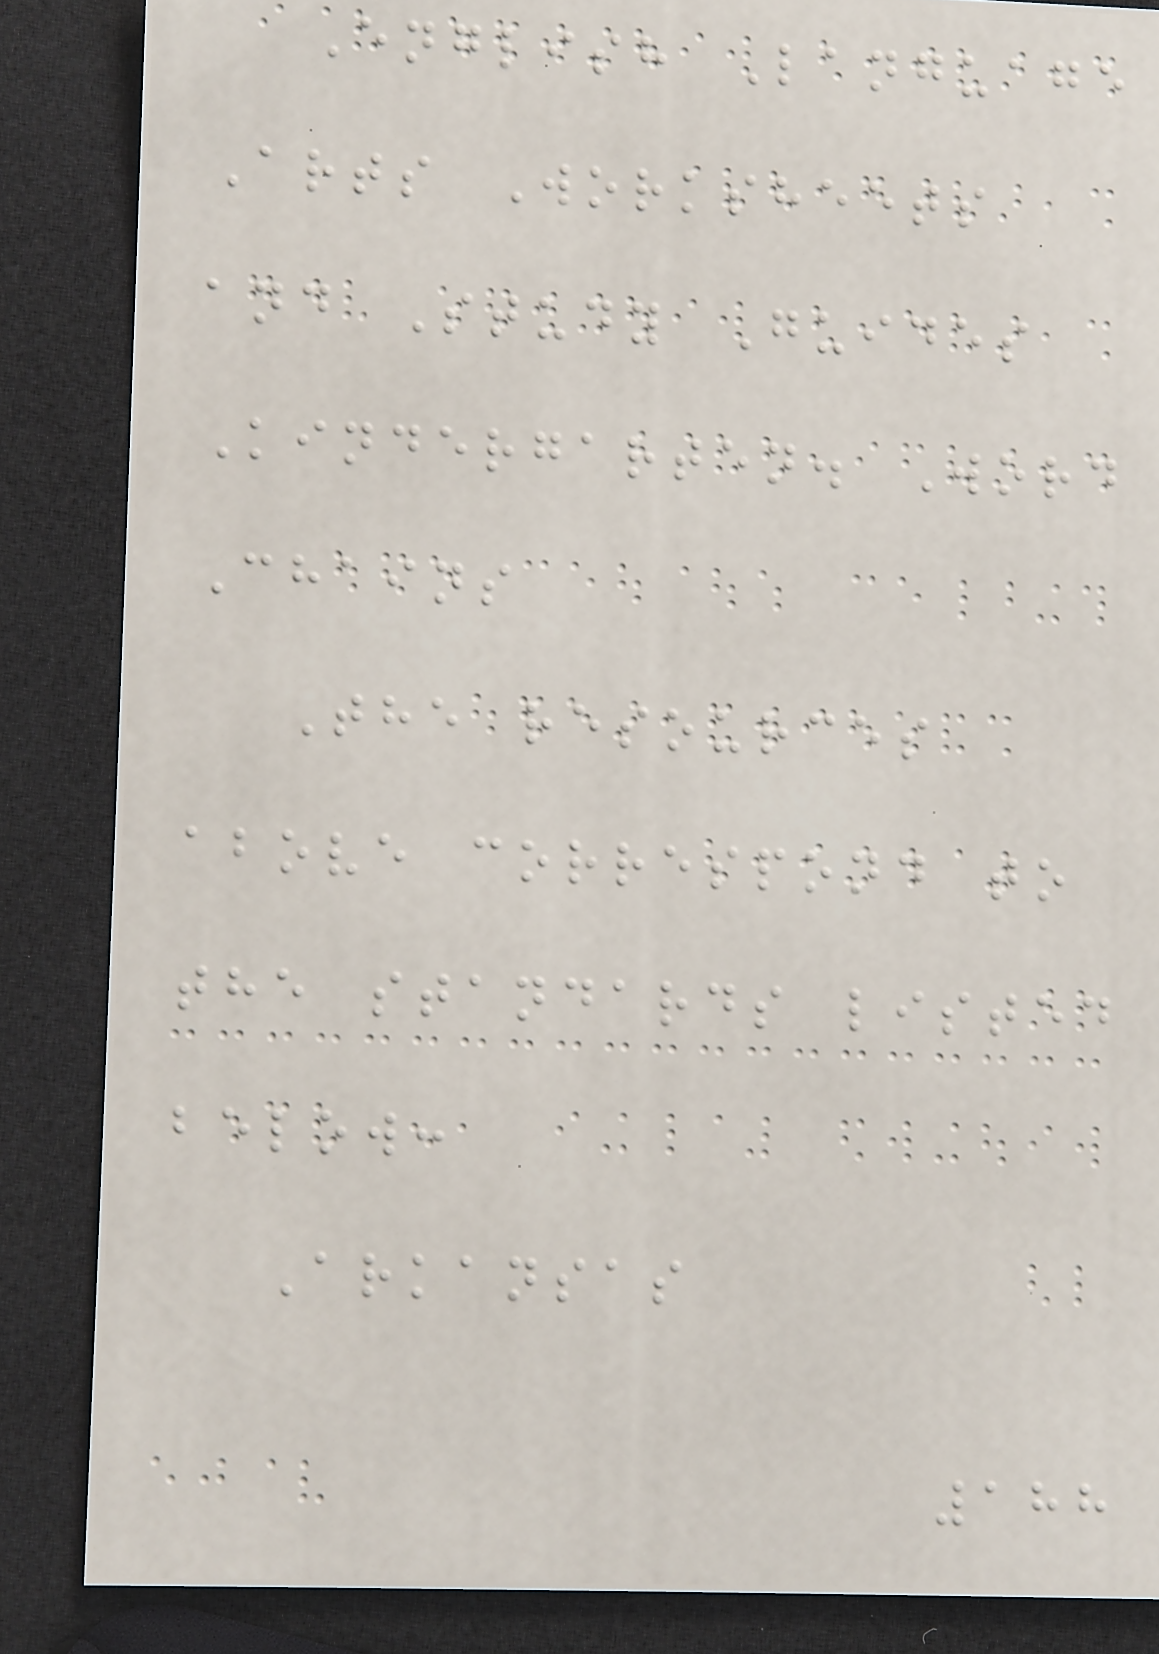English Language
Arts Worksheets
and Study Guides
Kindergarten. Word
Chains
The resources
above correspond to
the standards listed
below:
Arkansas
188
